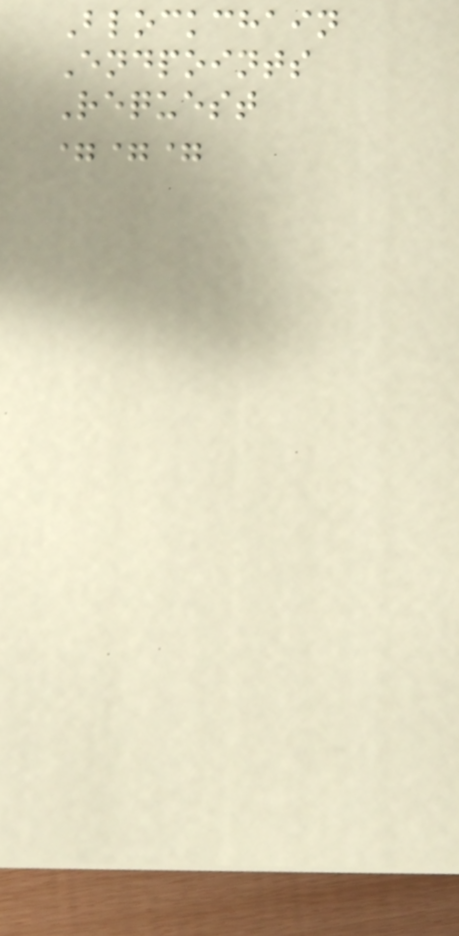Blockchain
Endpoints
Request
===
